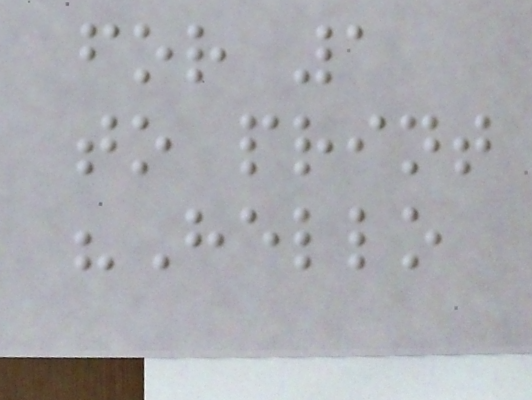for 1
to print
"Hello
